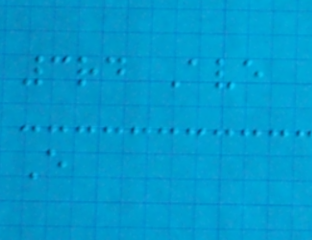3rd Ave
E
